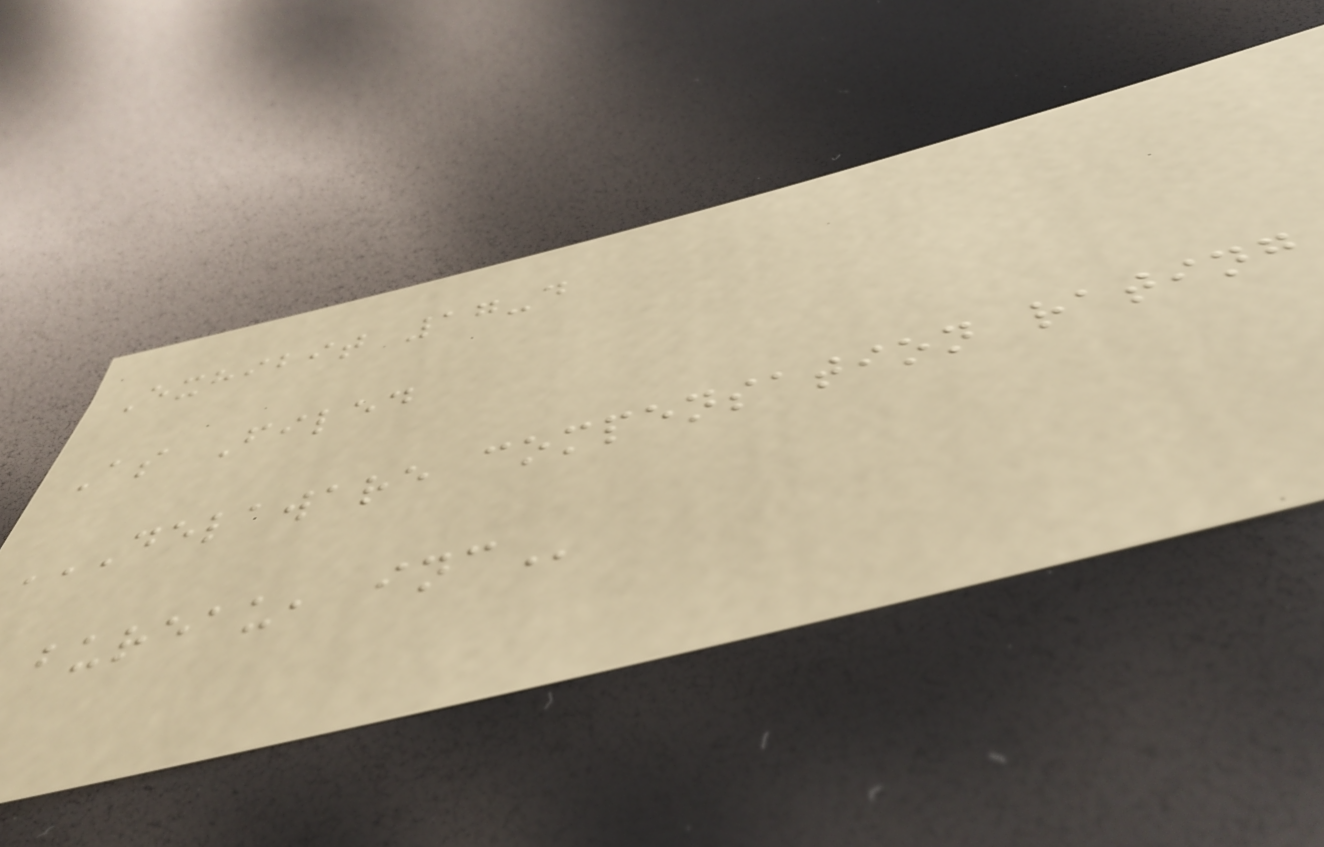Exhibit 17-d
As Filed
DELAWARE COMPENSATION RATING
BUREAU, INC
